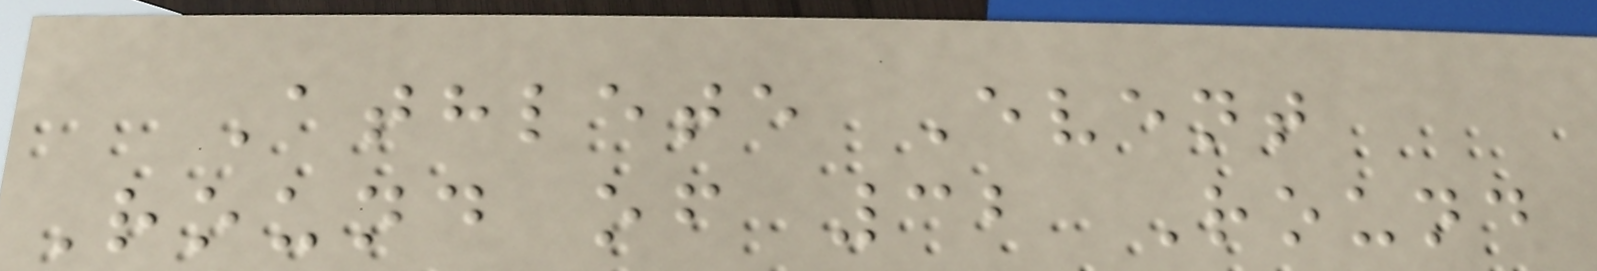Athlete Event
Round of 32 Round
